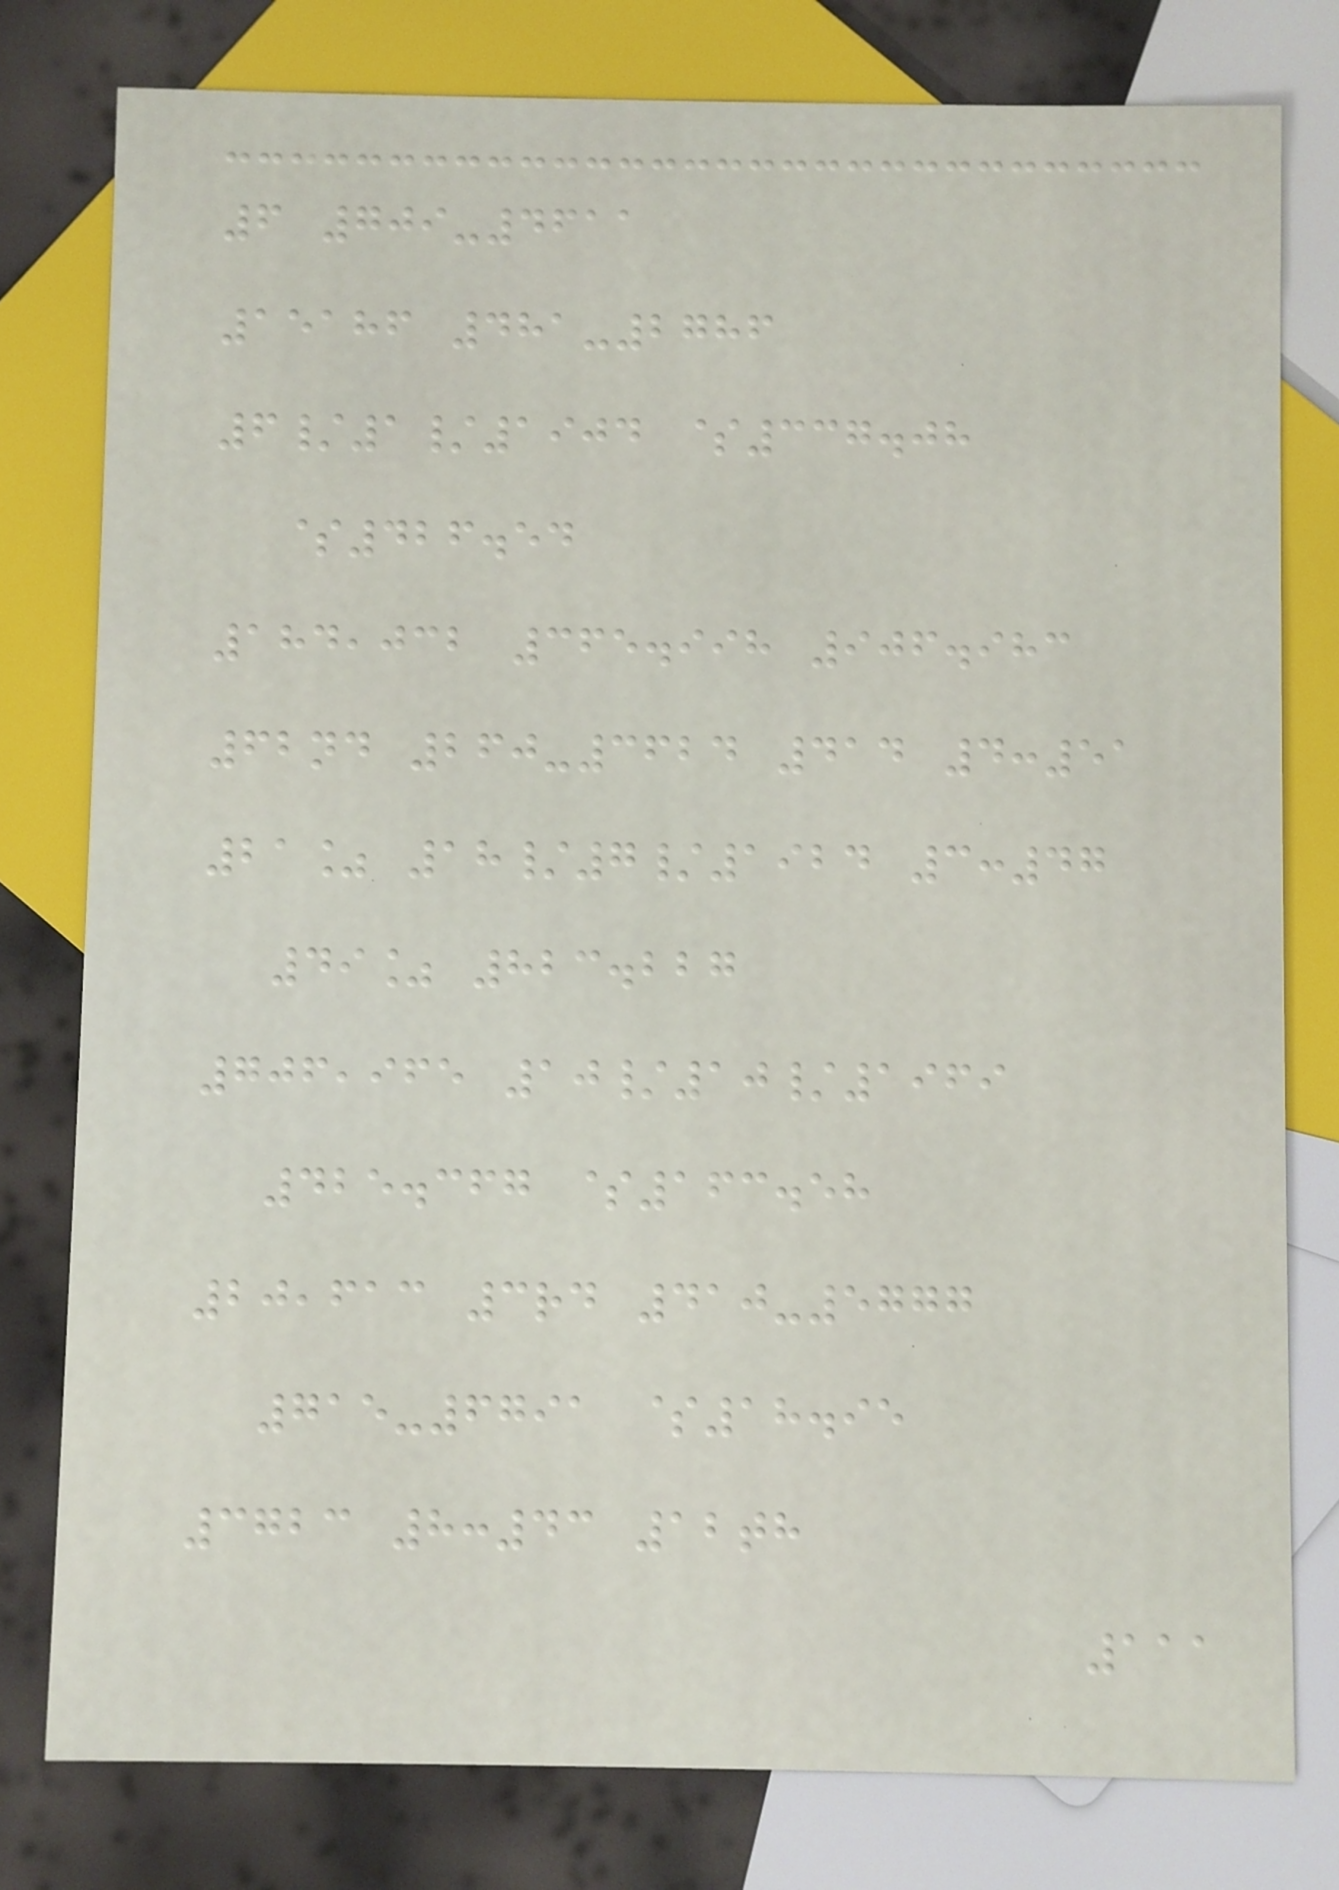6 709-4611
15186 481-2786
6/1/1904 $337.08
$426.54
184,032 365.998 906.983
62nd 260-3624 414 4:51
21% 18/7/1924 3:47
49% 823.227
706,965 10/10/1969
425.367 $163.58
20,613 3rd 410-5777
715-6791 $18.95
3723 8:43 12th
111
